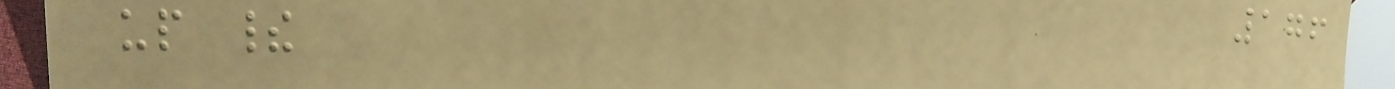176
up their
